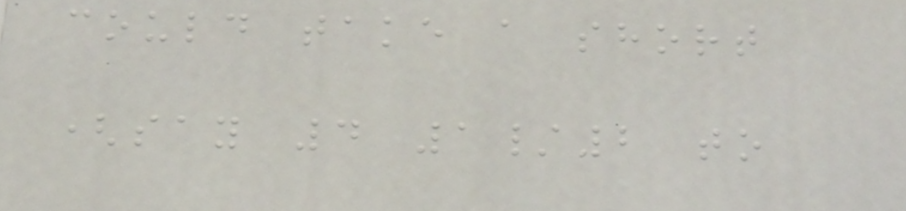could take a short
(say 4 1/2 to
